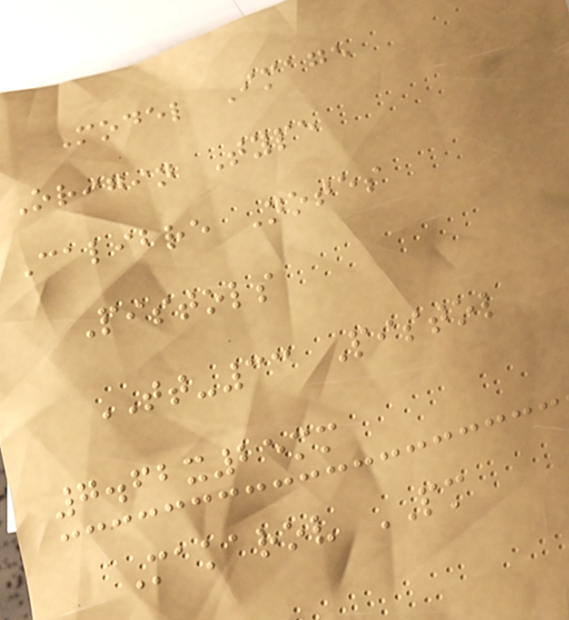Model Image
Origin Type
Calibre Notes
Pistols
TT-33 Pistol
7.62x25mm
Makarov PM
